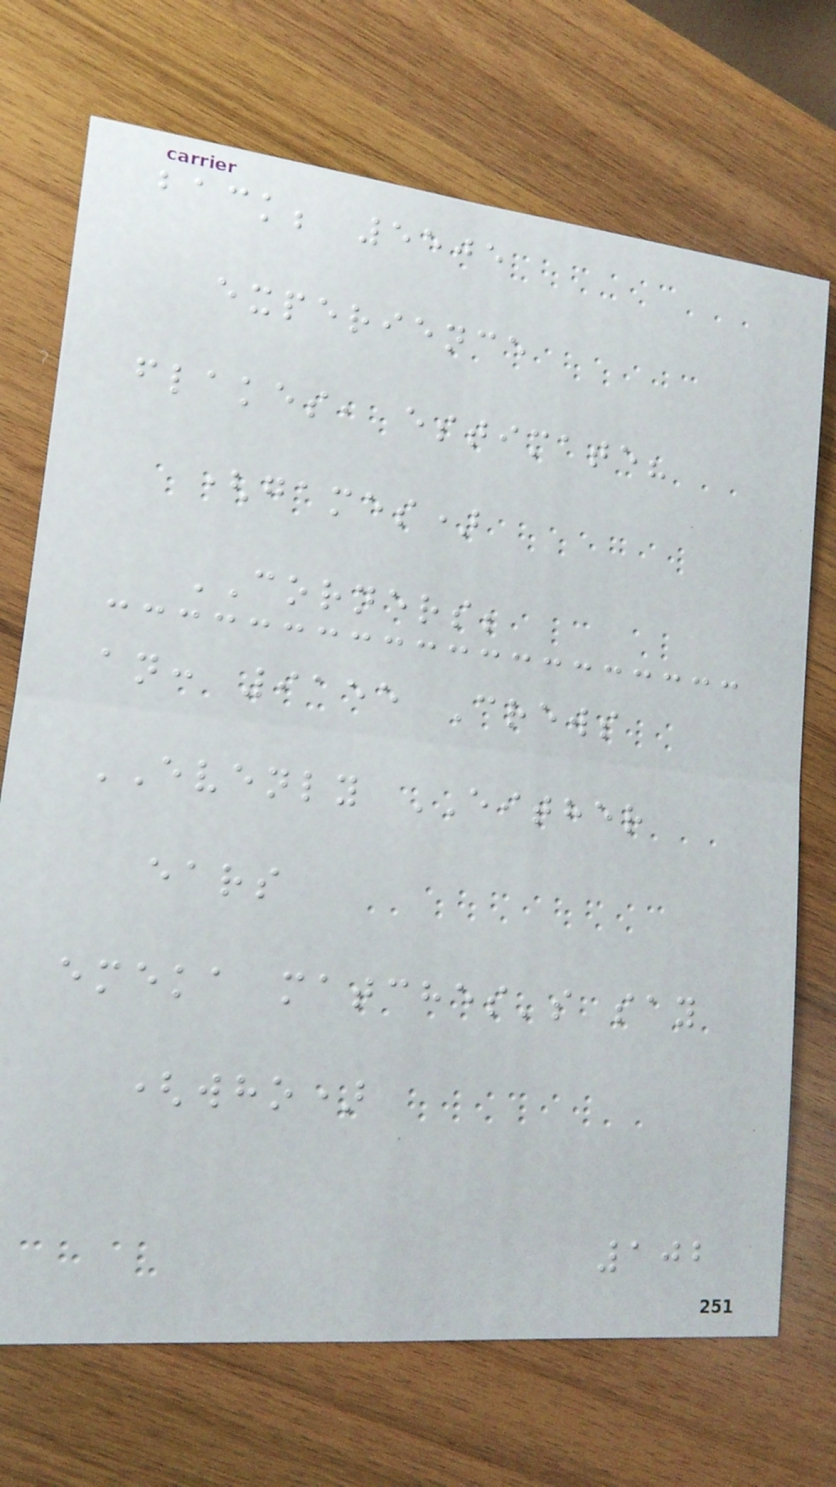back; 5505
experience
flakes, estimate?
(games)
CORNERS;
an: 9155 Crews
EVENLY EITHER
ears
emeka matches's say
(who)
102
